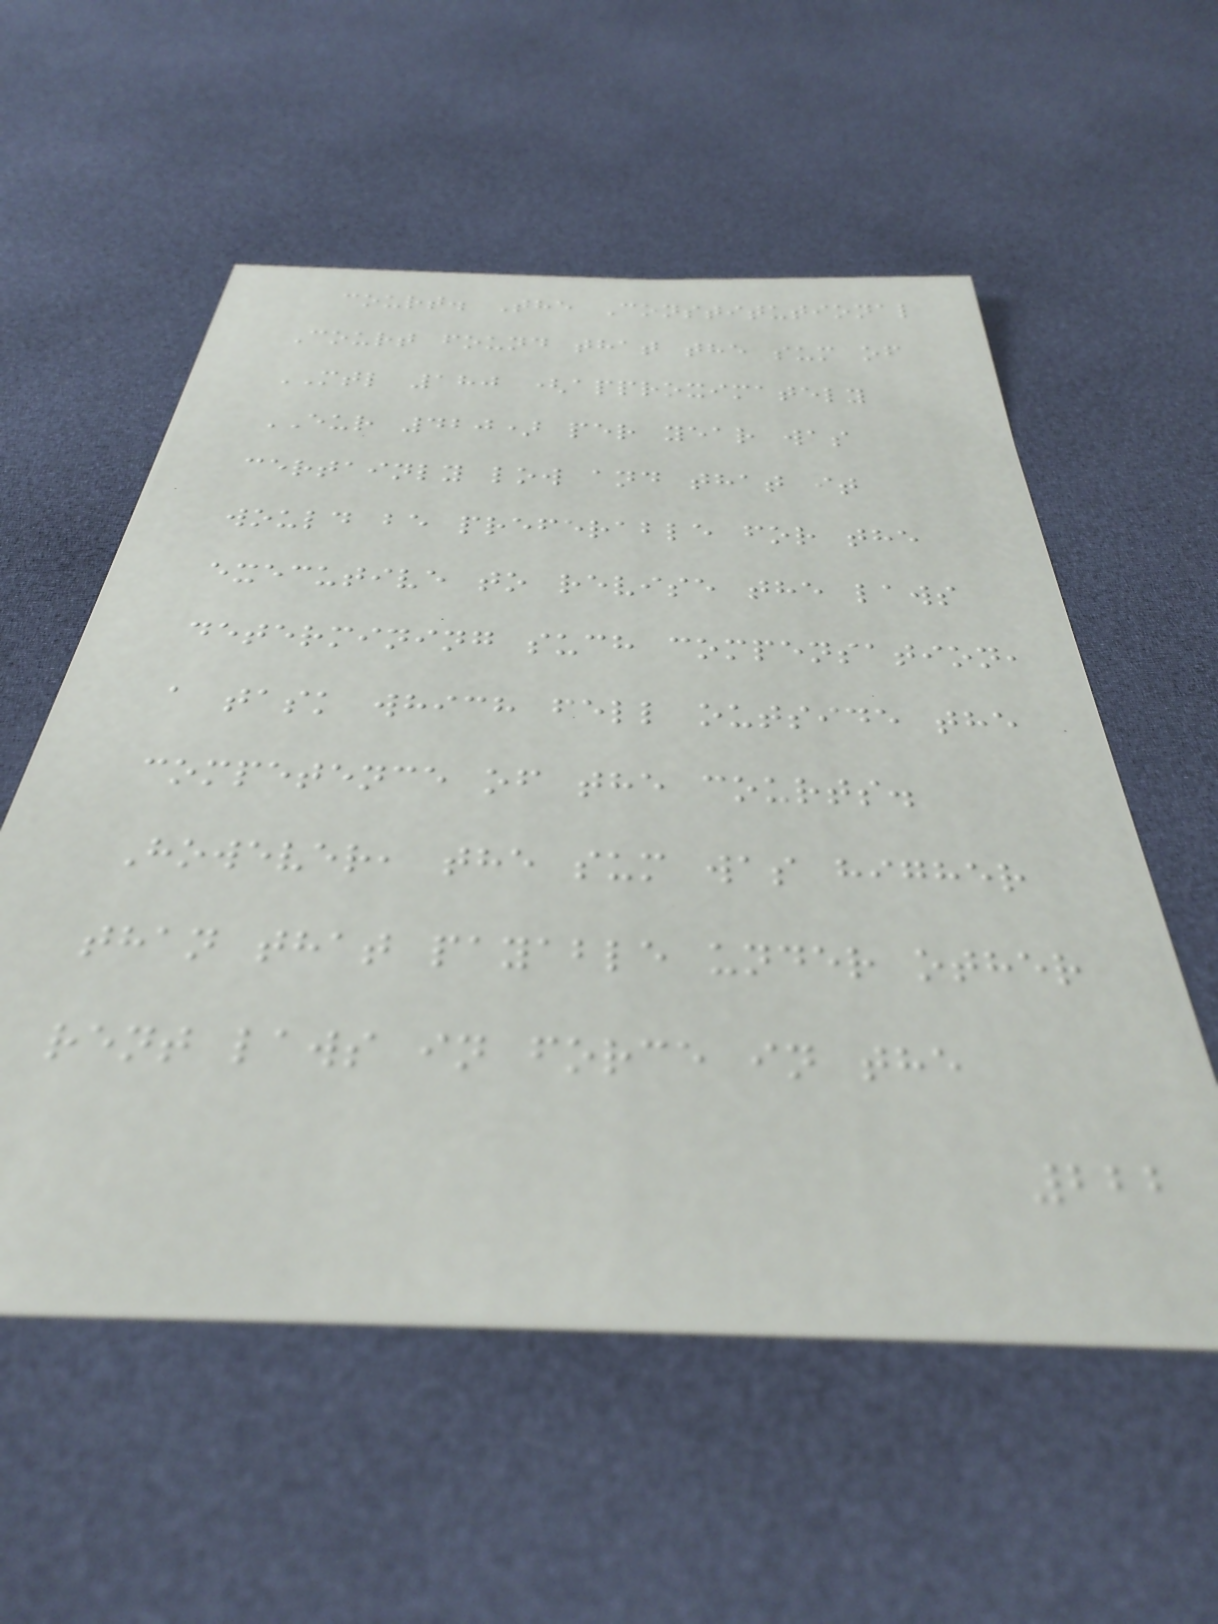court. The Constitutional
Court found that the sum of
MTL 180 (approximately
EUR 420) per year was
certainly low and that it
would be preferable for the
executive to revise the laws
determining such compensation,
a task which fell outside the
competence of the courts.
However, the sum was higher
than that payable under other
rent laws in force in the
222
